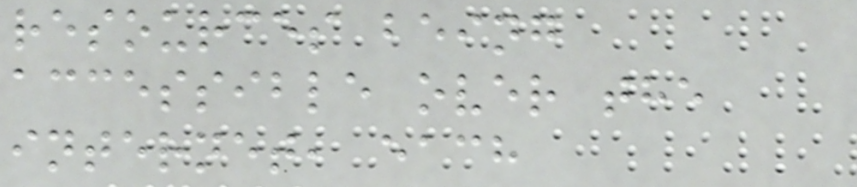resources being
accessible over the
internet, each
